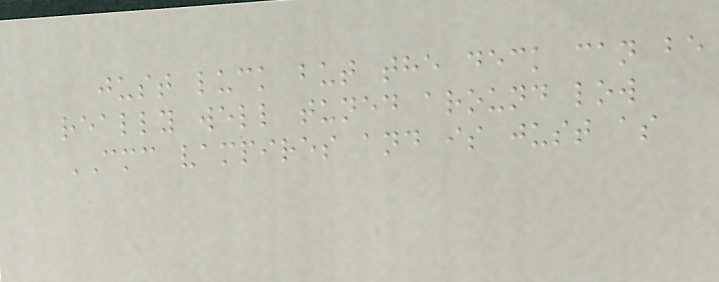just luck but the deck can be
really well tuned around low
CMC vampires and is just as
